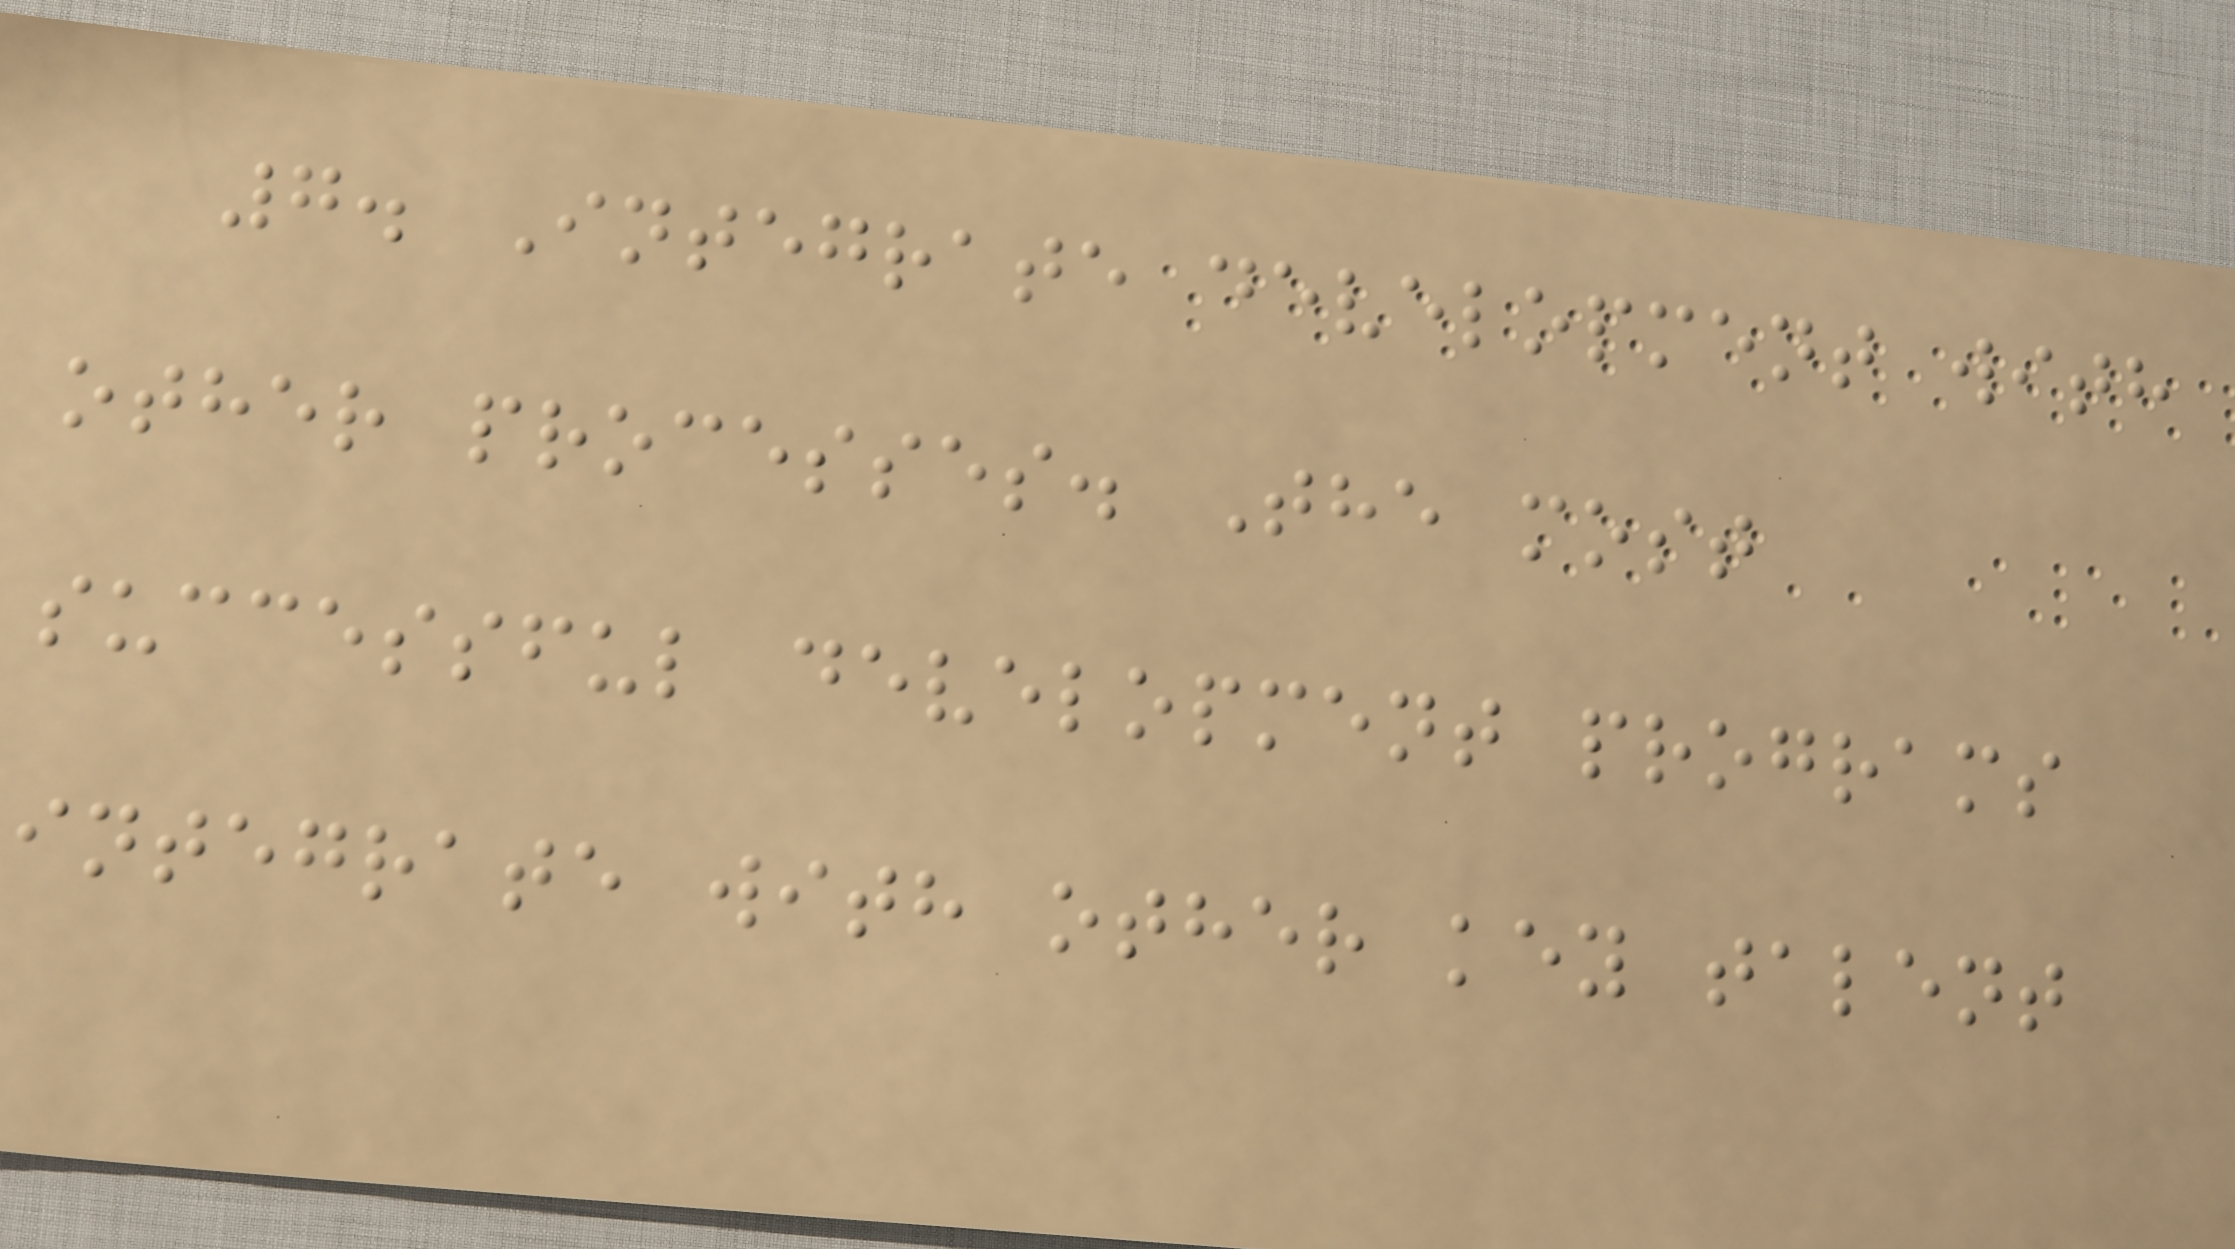7. Integrate development with
other processes. The most
successful development programs
integrate with other key talent
